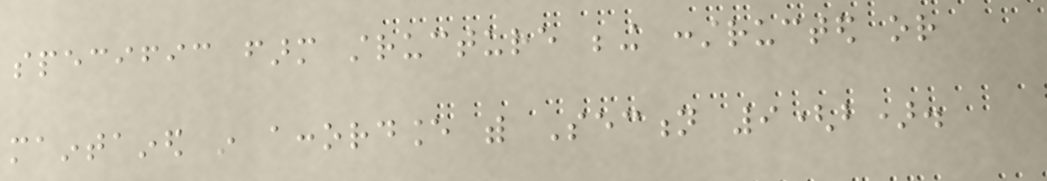specific farm structure being constructed or
maintained in accordance with Section 9(b).
